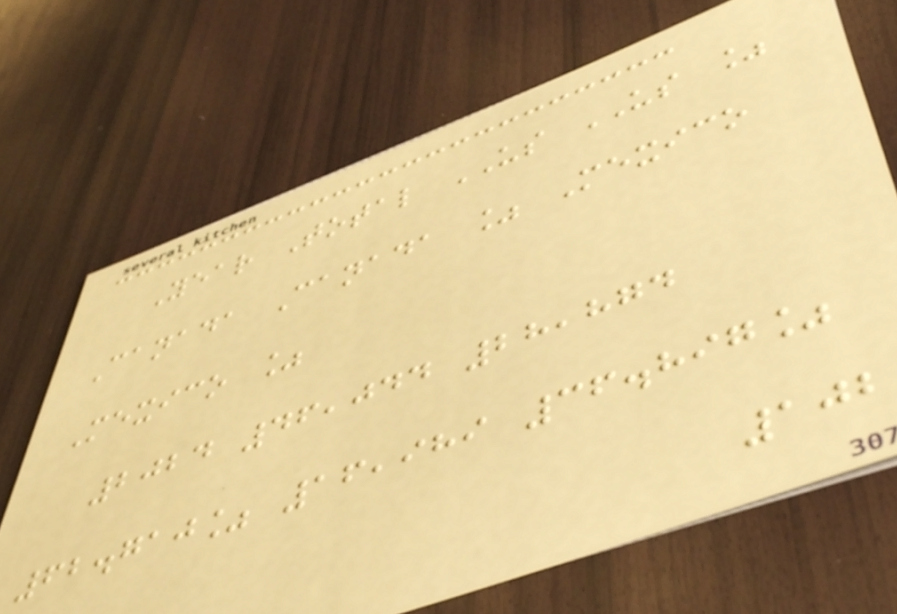Year Total US US %
Canada Canada % Mexico
Mexico %
2024 46,044 28,874
62.710% 16,989 36.897%
102
